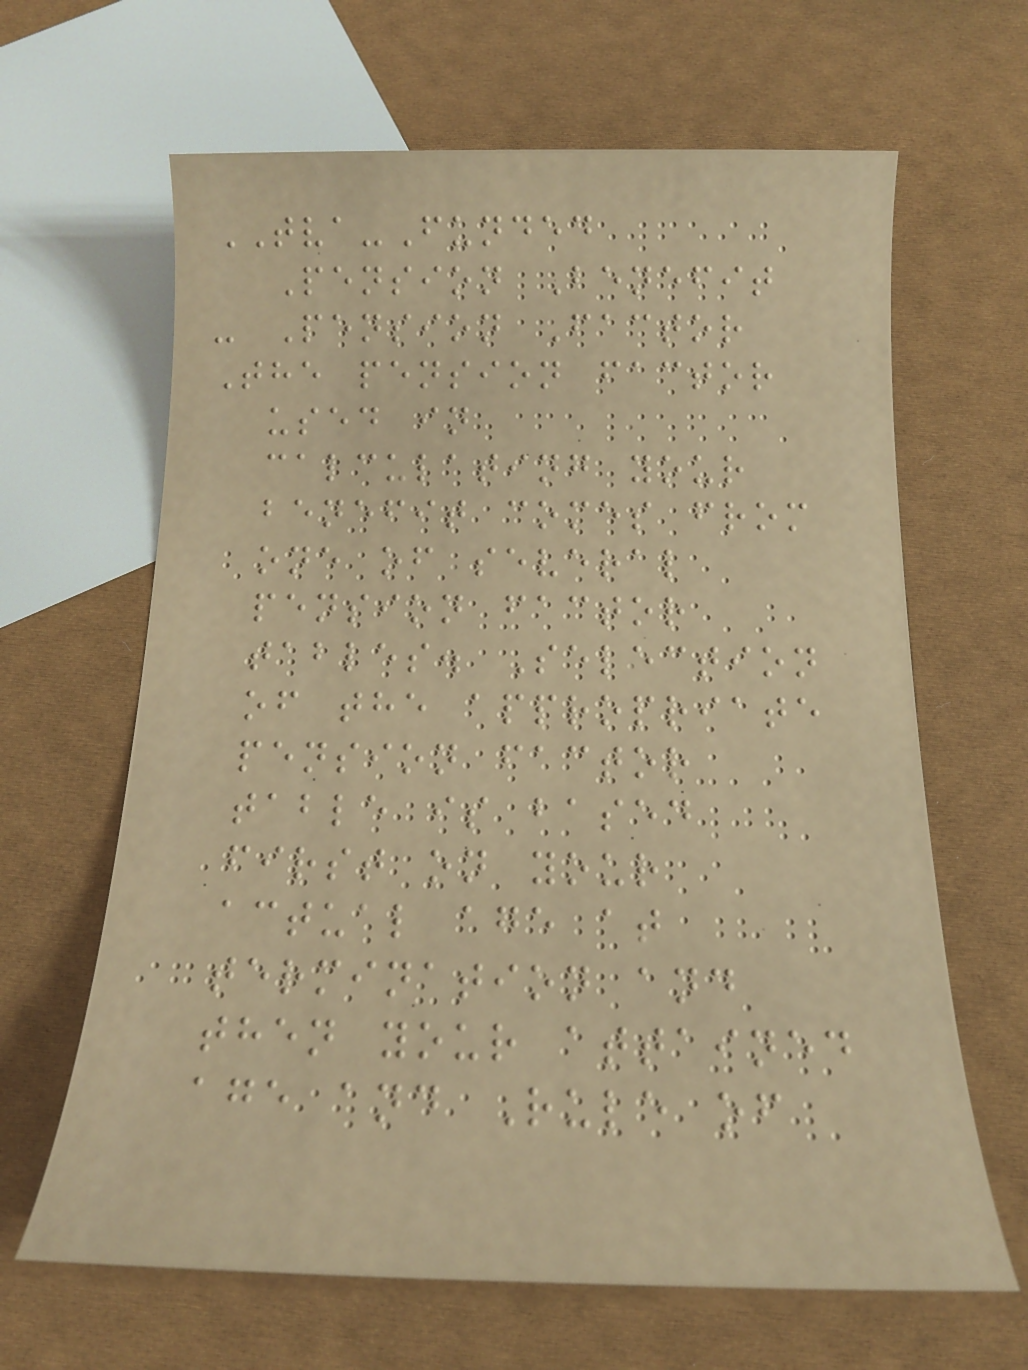TVA-Funded
Pension Benefit
- Pension Factor
The pension factor
used in
calculating your
benefit comes from
one of several
pension factor
tables. Selection
of the appropriate
pension factor
table is based
first on your
actual age at
termination and
then your attained
age and Rule of
